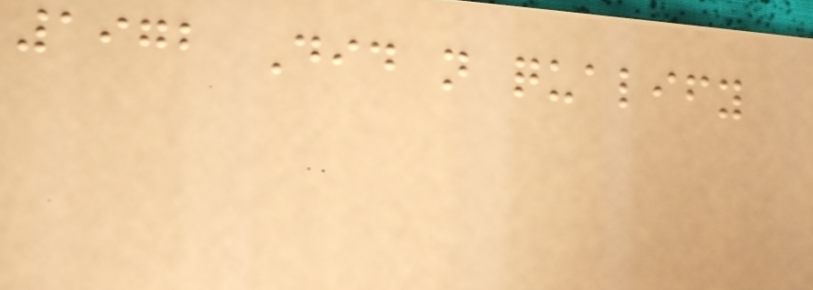1972 Did not qualify
